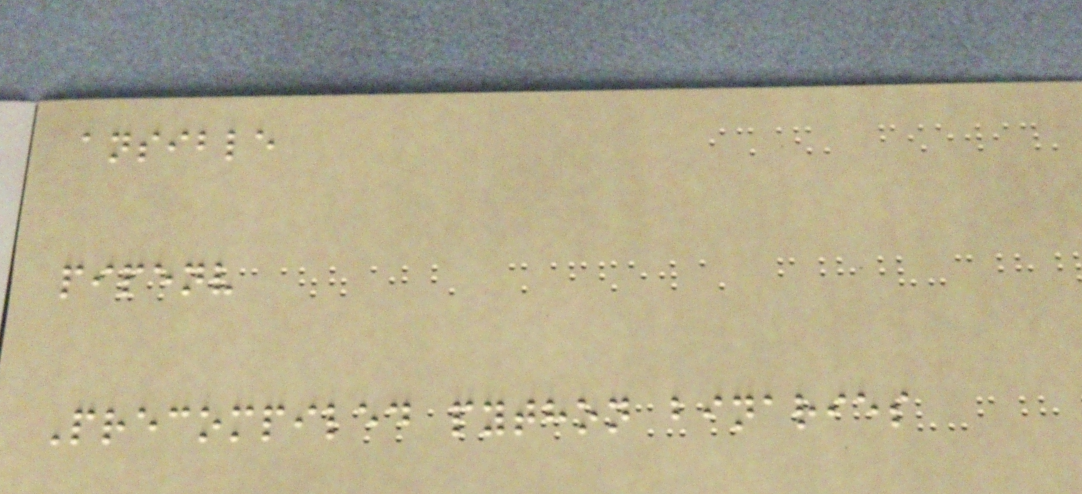ansible
pipenv
Precompiled python binaries
